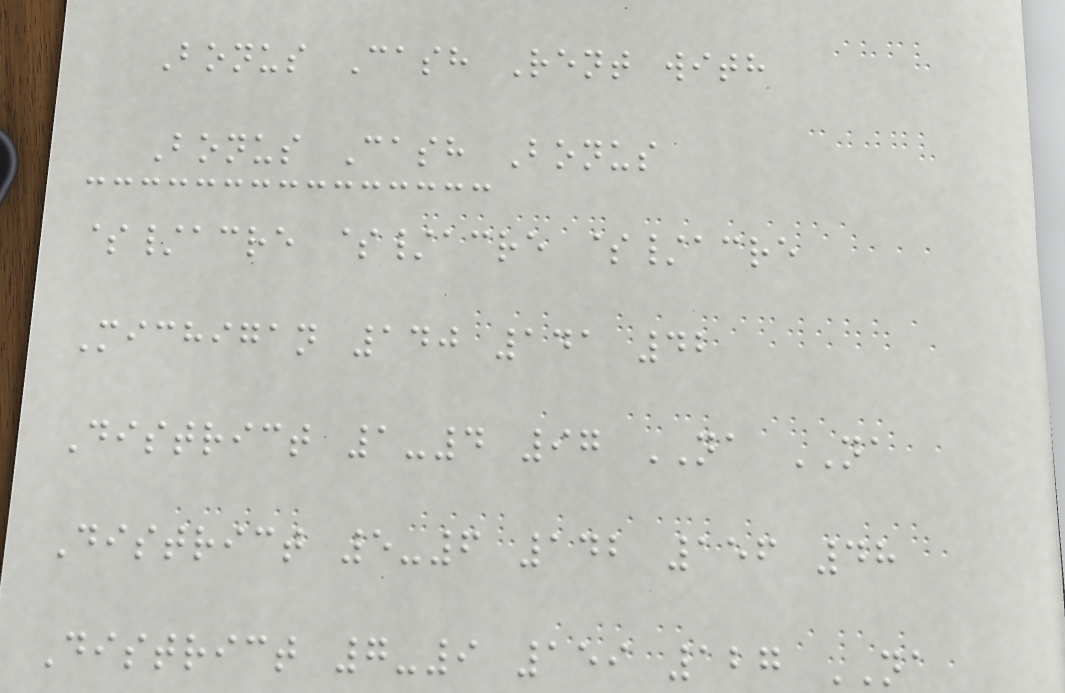Bonus Cash Rent with
Bonus Cash Bonus
$/acre $/acre $/acre
Michigan 140 141 42
District 1-4 97 NA NA
District 5-6 142 156 48
District 7-9 159 127 NA
